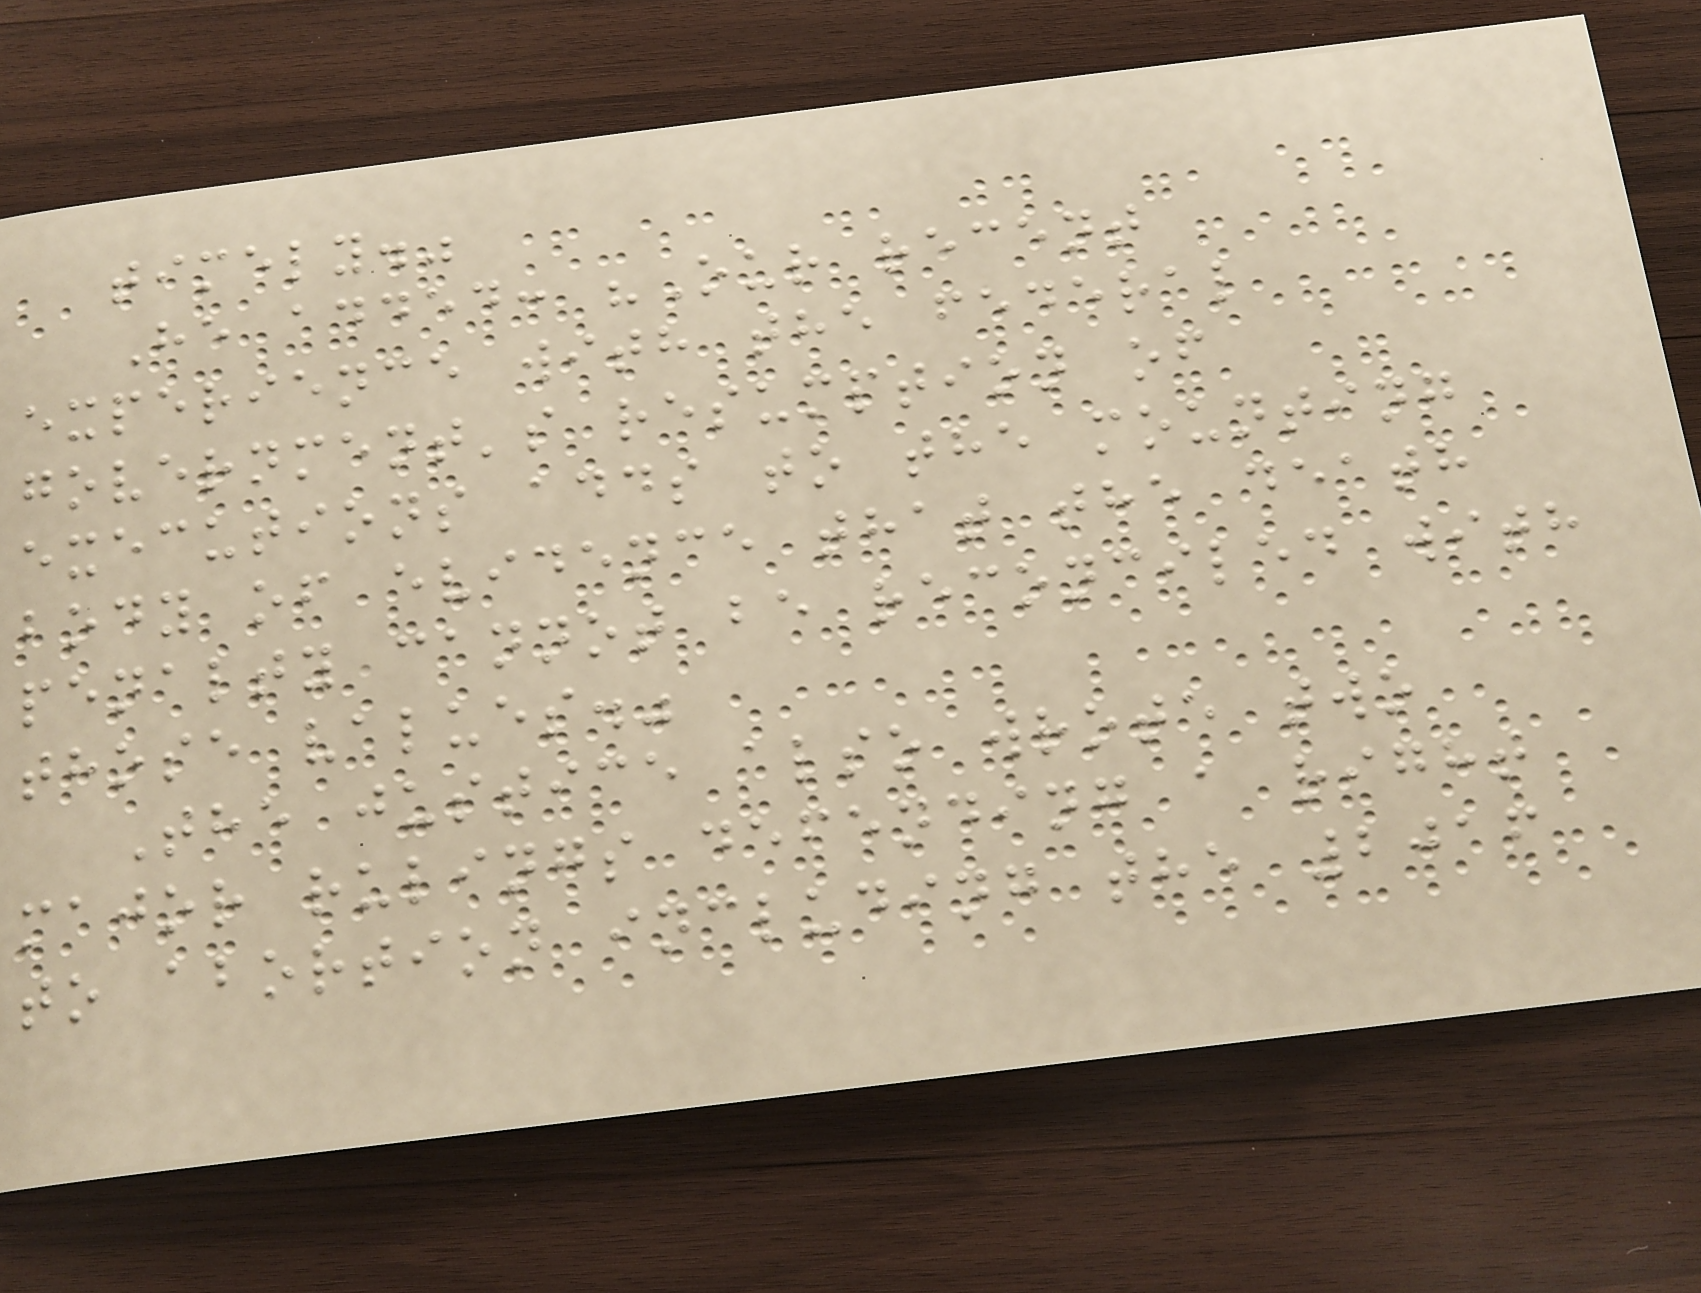timely."
He added: "Our recent
experience with the federal
government's resumption of
executions adds to the mounting
body of evidence that the death
penalty cannot be reconciled with
those values."
The justice also wrote two
major rulings defending a right
to abortion including the 2016
